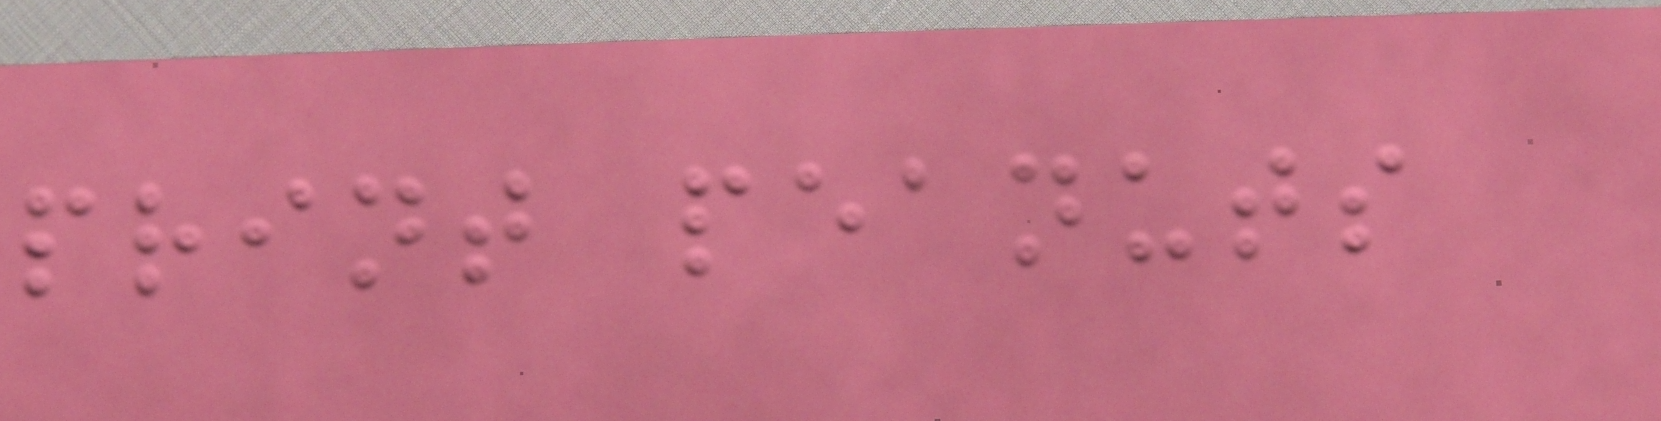print peanuts
